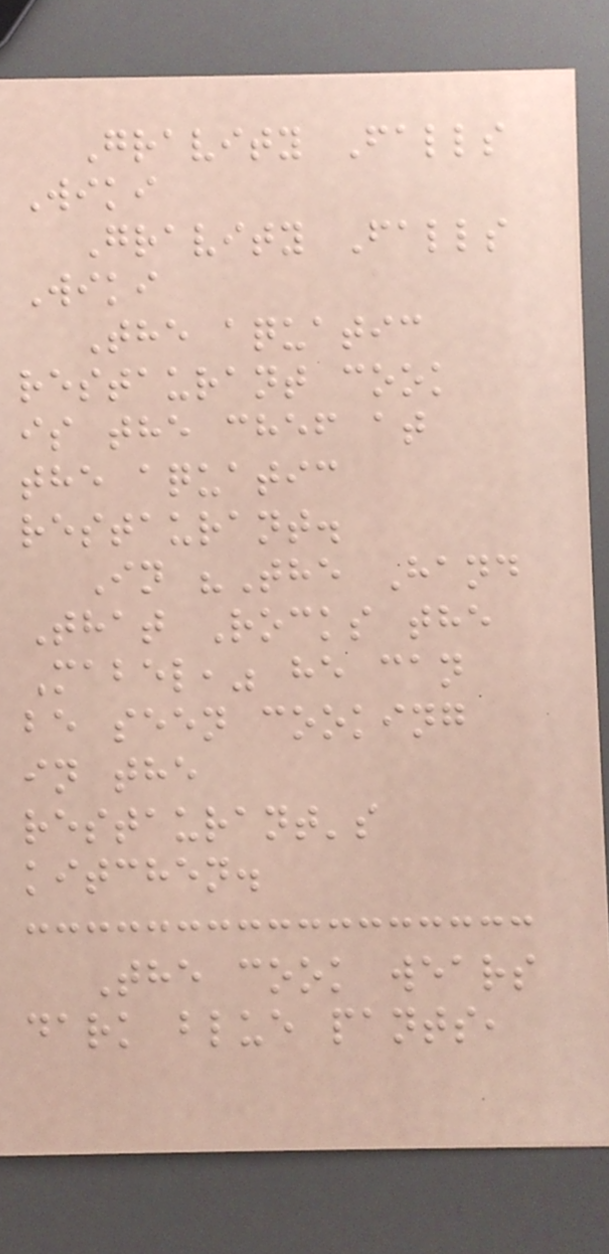Gravity Falls
Wiki
Gravity Falls
Wiki
The aquatic
restaurant cook
is the chef at
the aquatic
restaurant.
In "The Hand
That Rocks the
Mabel," he can
be seen cooking
in the
restaurant's
kitchen.
The cook wears
dark blue pants,
